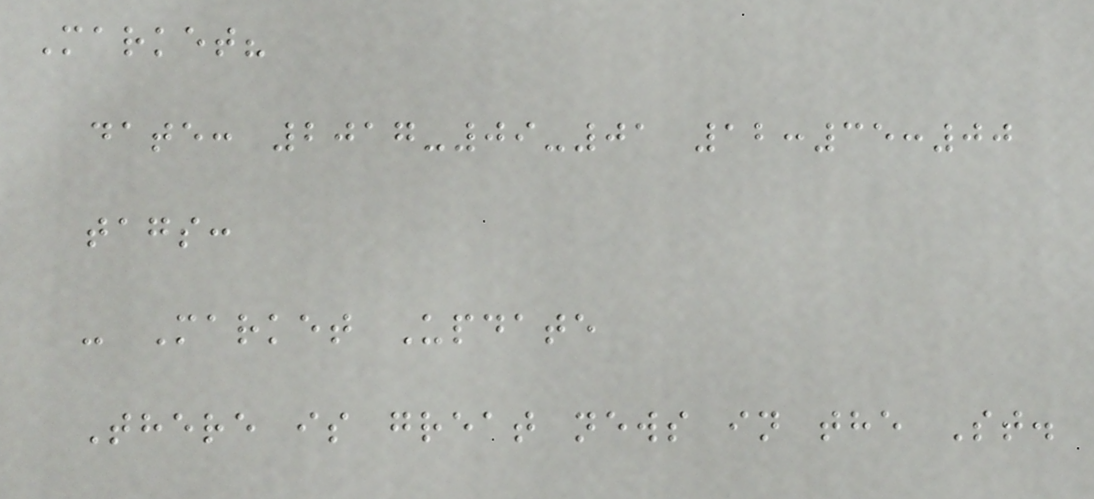Market?
date: 2017-09-01 12:35:00
tags:
- Market Update
There is great news in the St.
